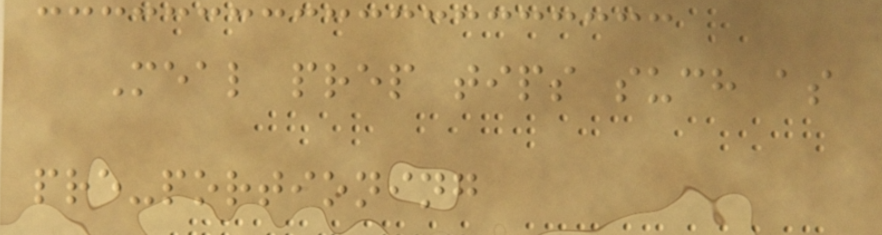Meal prep tips such as
pre-portioning
